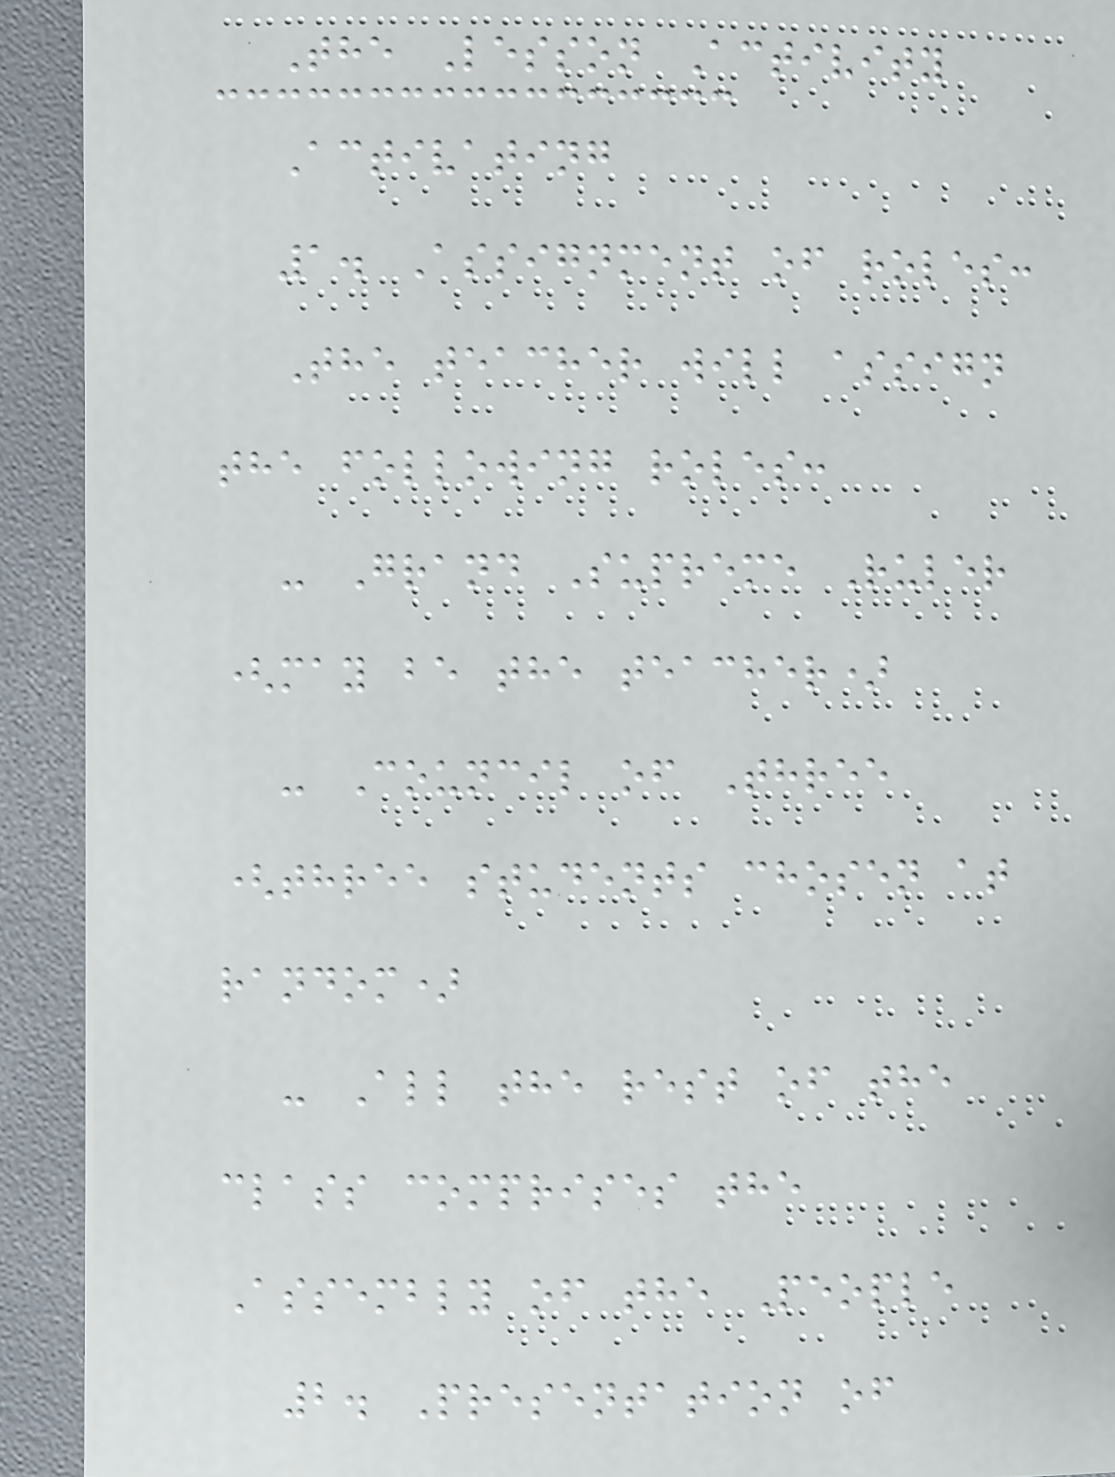The Lesson Activity
Activating
1. Assignment of roles:
The teacher will assign
the following roles:
- Grand Supreme Ruler
(may be the teacher)
- Council of Three
(three students chosen at
random)
- All the rest of the
class comprises the
Assembly of the People
2. Presentation of
